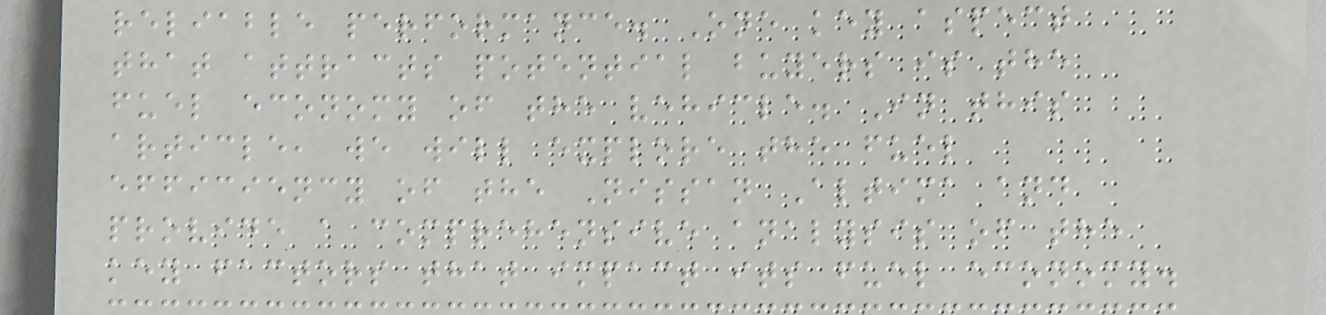reliable performance. One key aspect
that attracts potential buyers is the
fuel economy of the vehicle. In this
article, we will explore the fuel
efficiency of the Nissan Altima and
provide a comprehensive analysis of the
key factors that impact its fuel economy.
